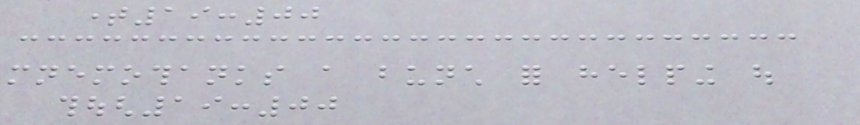time19:00
mnemothanks a bunch for helping out
though19:00
